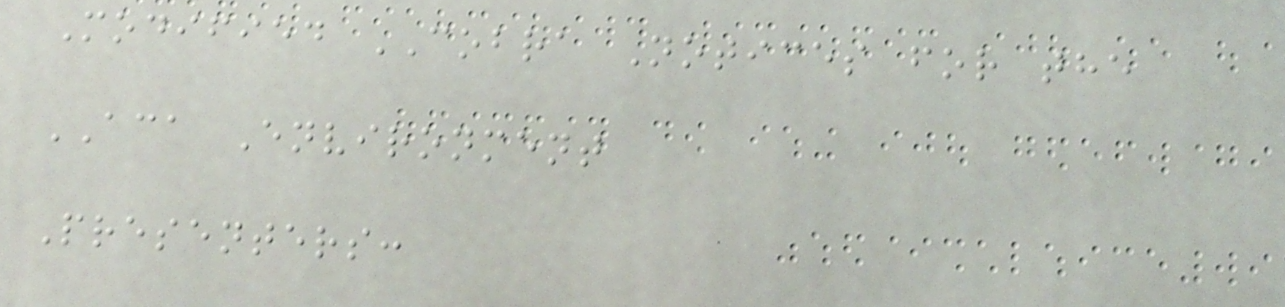Modified COBRA Notices for the
ACA Environment
Presenters:
